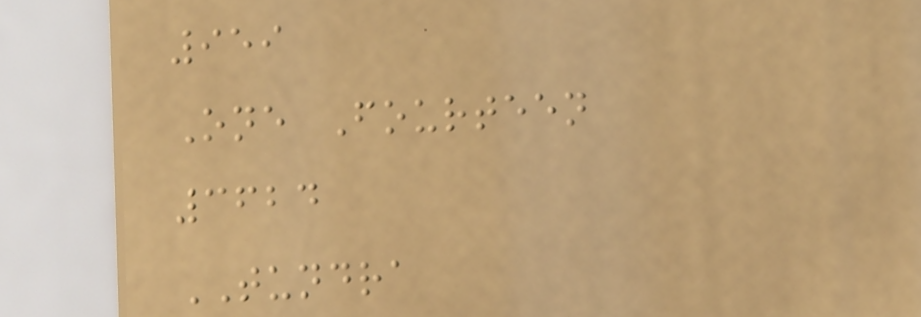959
One Fourteen
3624
TUNDRA
